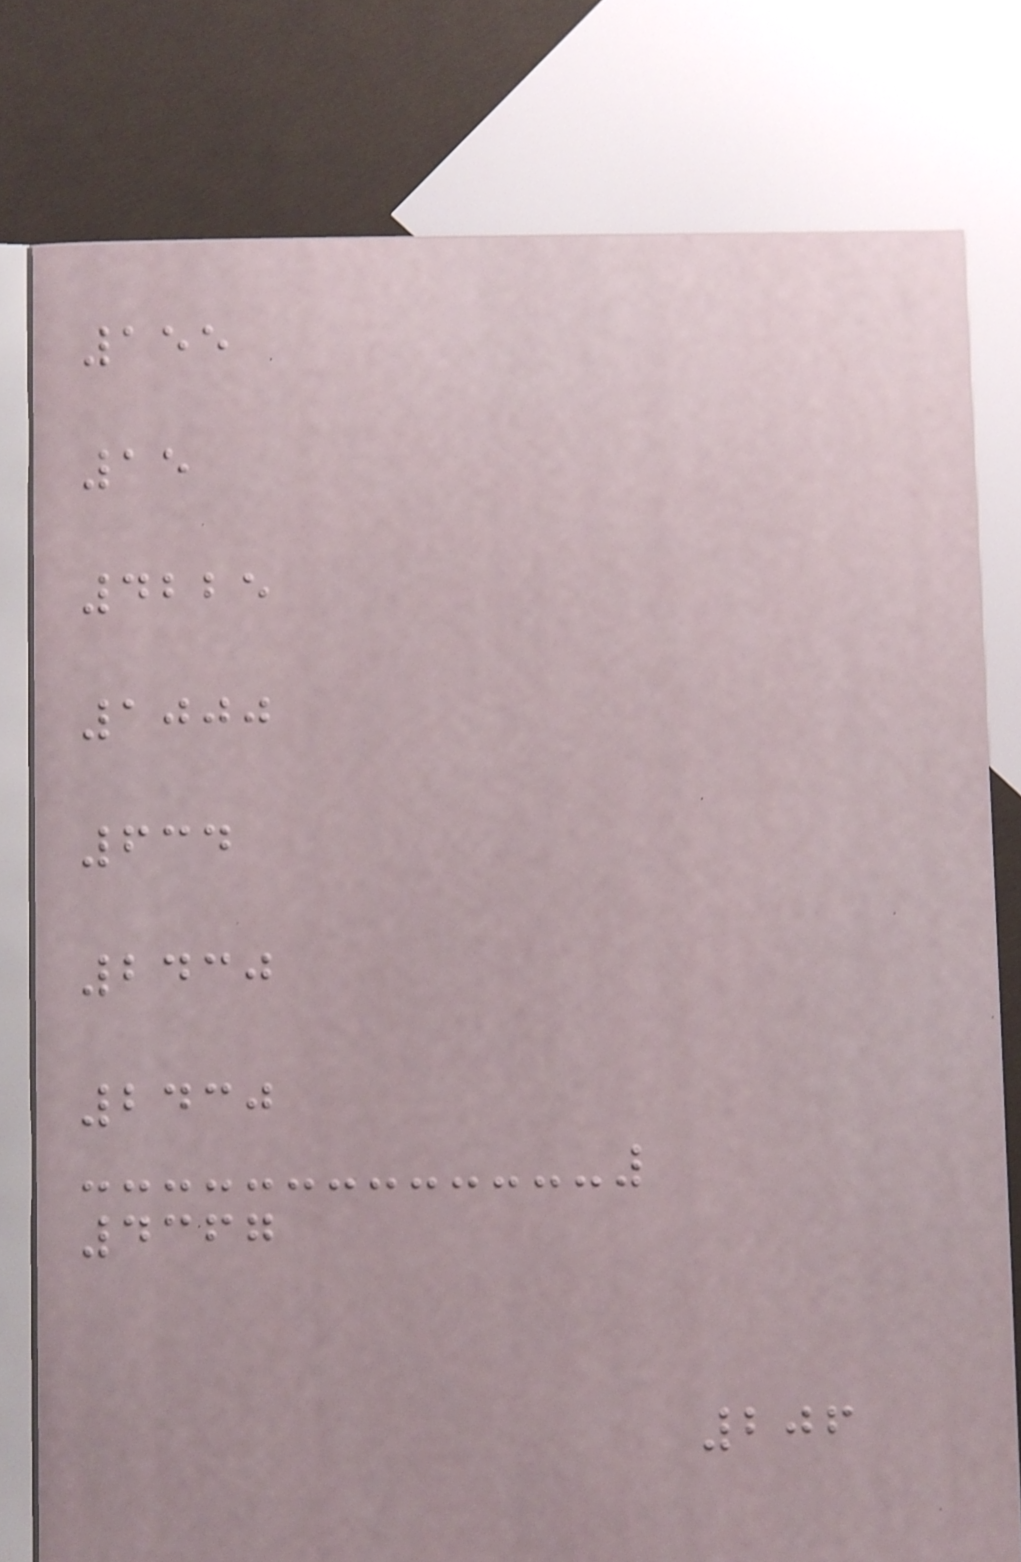155
15
4225
1000
634
2430
2430
4367
206
